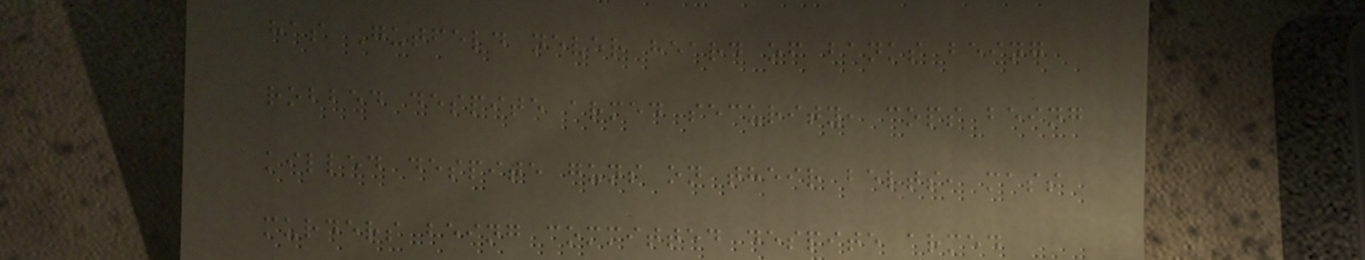has Gutfeld never heard of banks being
robbed despite armed security, cops being
killed despite guns on their belts, mass
murders being committed despite armed
